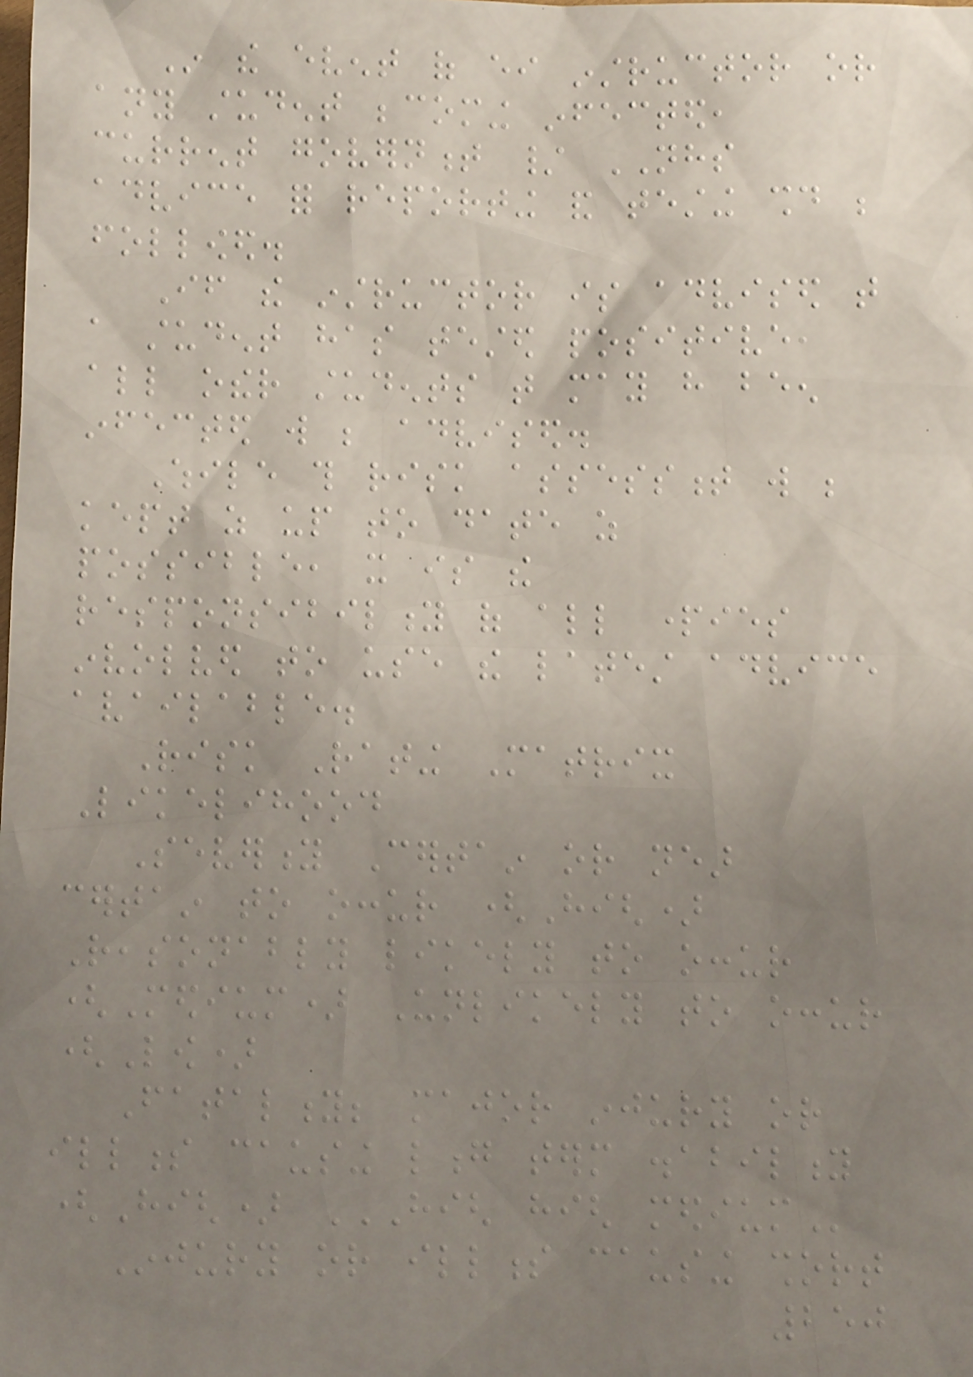In the event of either instructor or
any student becoming infected,
current government / NHS
advice for reporting and testing should be
followed.
If the instructor is advised that
a student has tested positive,
all other students that may have been
infected will be advised.
While this risk assessment will be
kept as up to date as
possible, it is the
responsibility of all parties
involved to use the latest advice
available.
Risk Rating Matrix
Likelihood
Severity Certain or near
certain to occur (High)
Reasonably likely to occur
(Medium) Unlikely to occur
(Low)
Fatality; major injury or
illness causing long term disability
(High) HIGH HIGH MEDIUM
Injury or illness causing short
250
